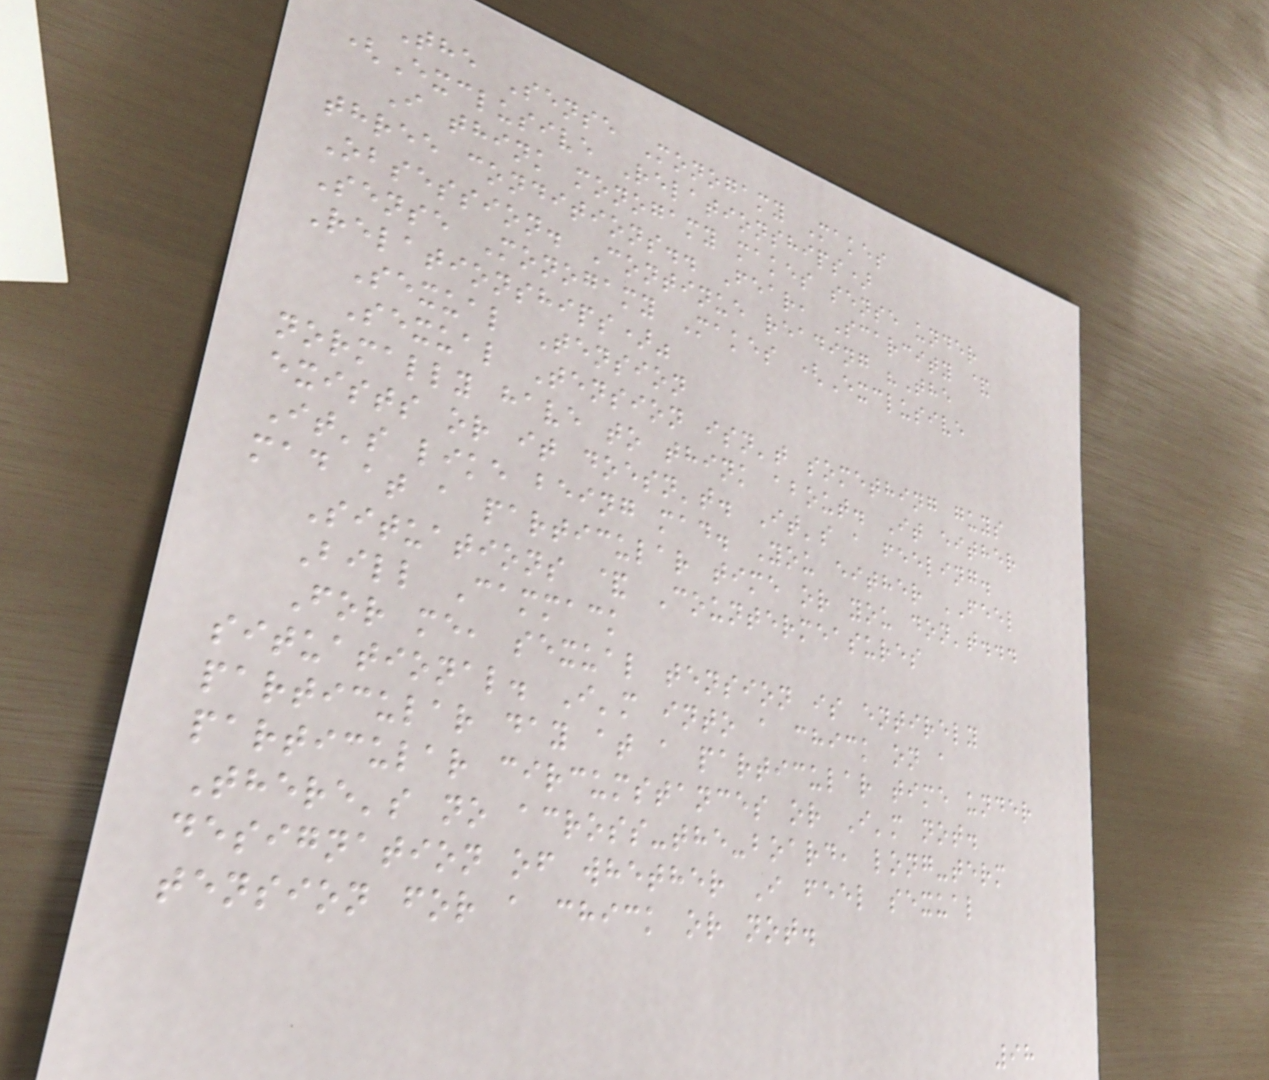The Sense Monogamy Makes
(Exclusive Relationships)
I think monogamy makes sense under
three conditions.. Fear, Scarcity &
Obsession. Continue reading "The
Sense Monogamy Makes (Exclusive
Relationships)"
Sexual Tension
Sexual Tension isn't something guys
normally have to think about. It either
exists or it doesn't. It's a feeling.
It's like being mad. You either FEEL
mad at a particular time or you don't...
Situations & Countermeasures
Bill Cammack
For me, sexual tension is entirely
situational. I'm into a chick on a
particular day at a particular time under
particular circumstances or I'm not.
There's no across-the-board, long-term
designation of whether I feel sexual
tension for a chick or not.
98
